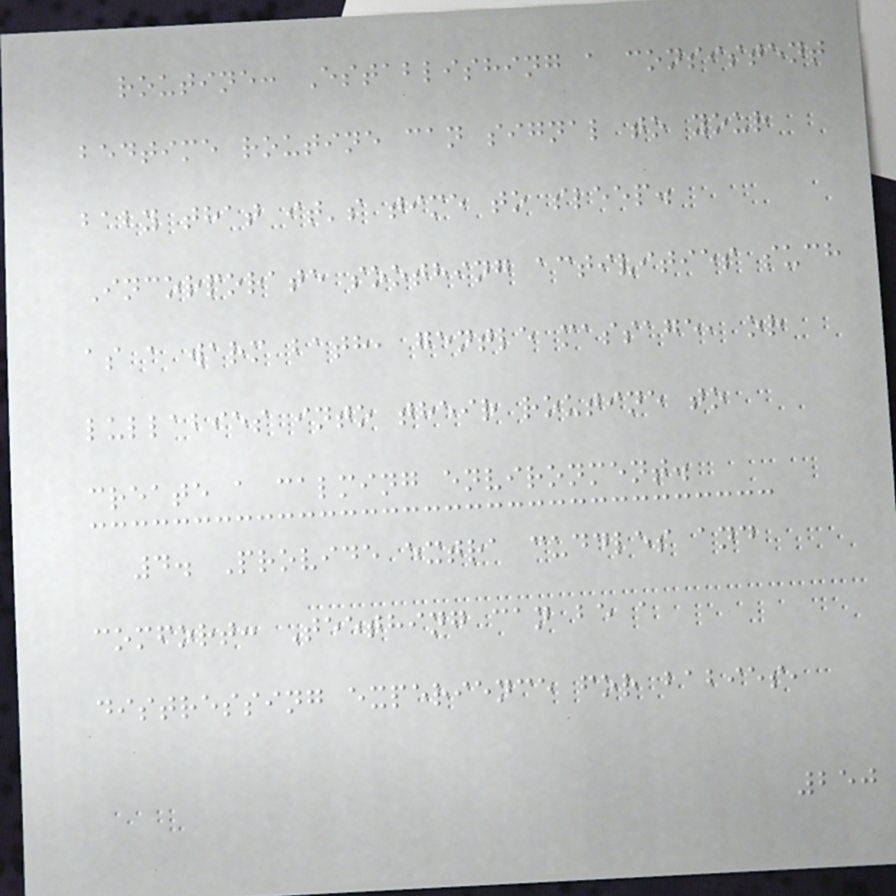routine: Establishing a consistent
bedtime routine can signal to your
baby that it's time to sleep.
Incorporate soothing activities such
as a warm bath, gentle massage, or
lullabies into their routine to
create a calming environment.
4. Provide extra cuddles and
comfort: Teething can be a
distressing experience for babies,
250
